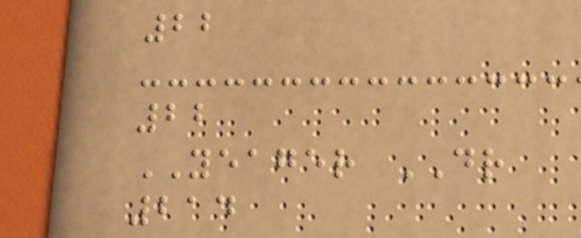22
22
YEAGER DR
214
